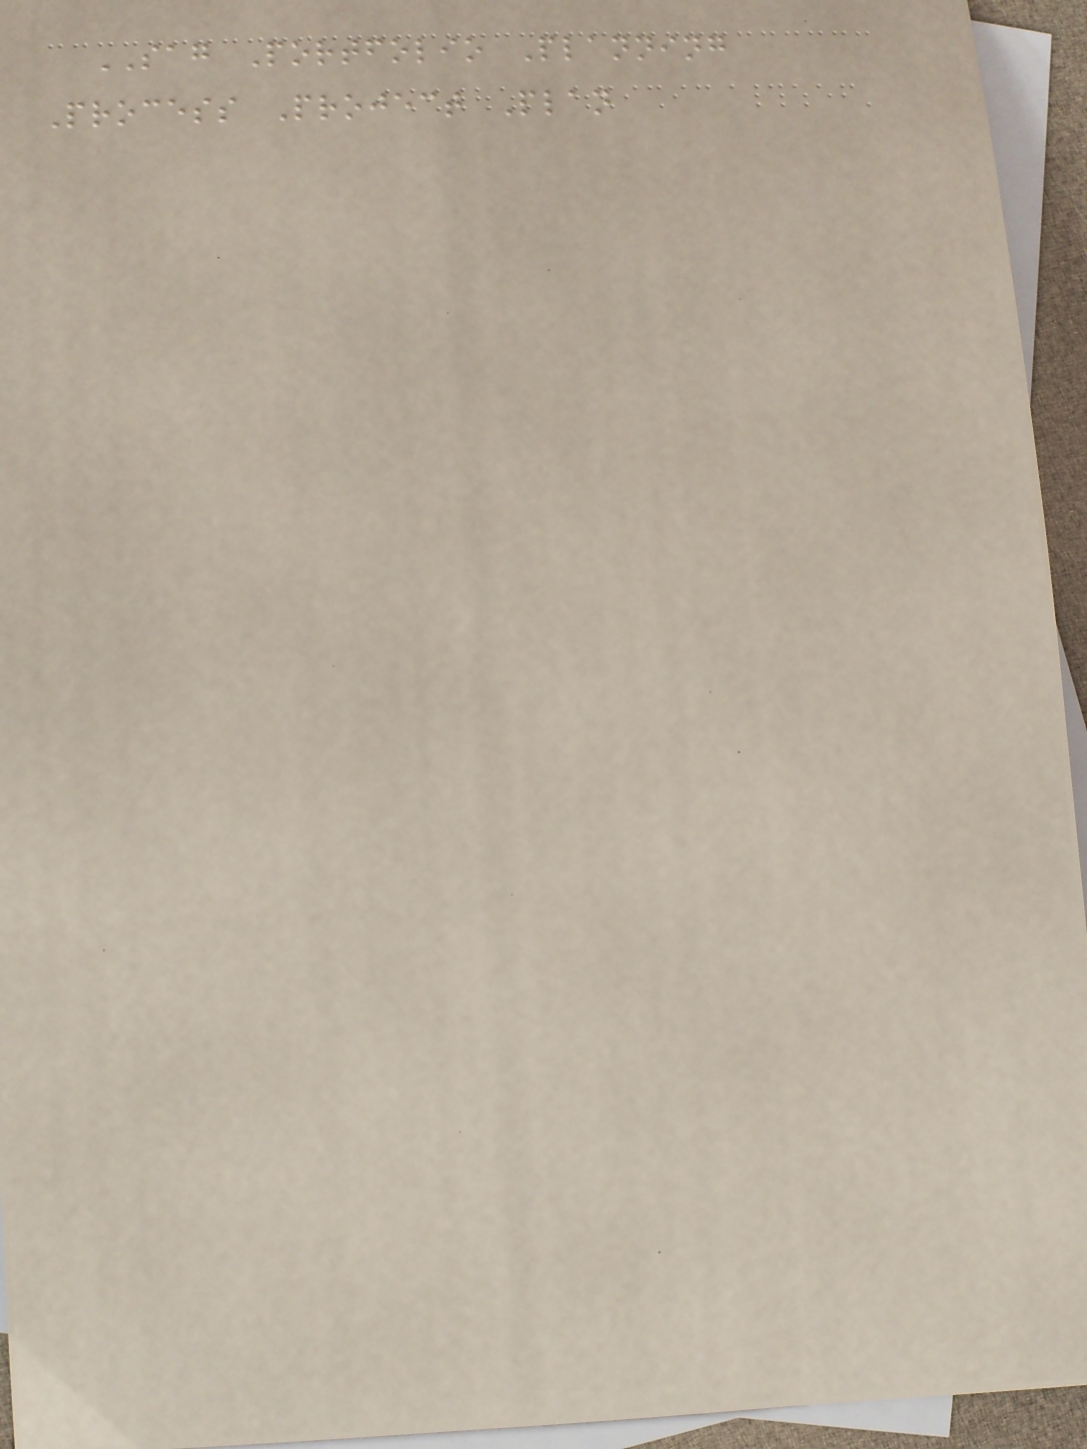SAG Portfolio Planning
Process Project Plan
